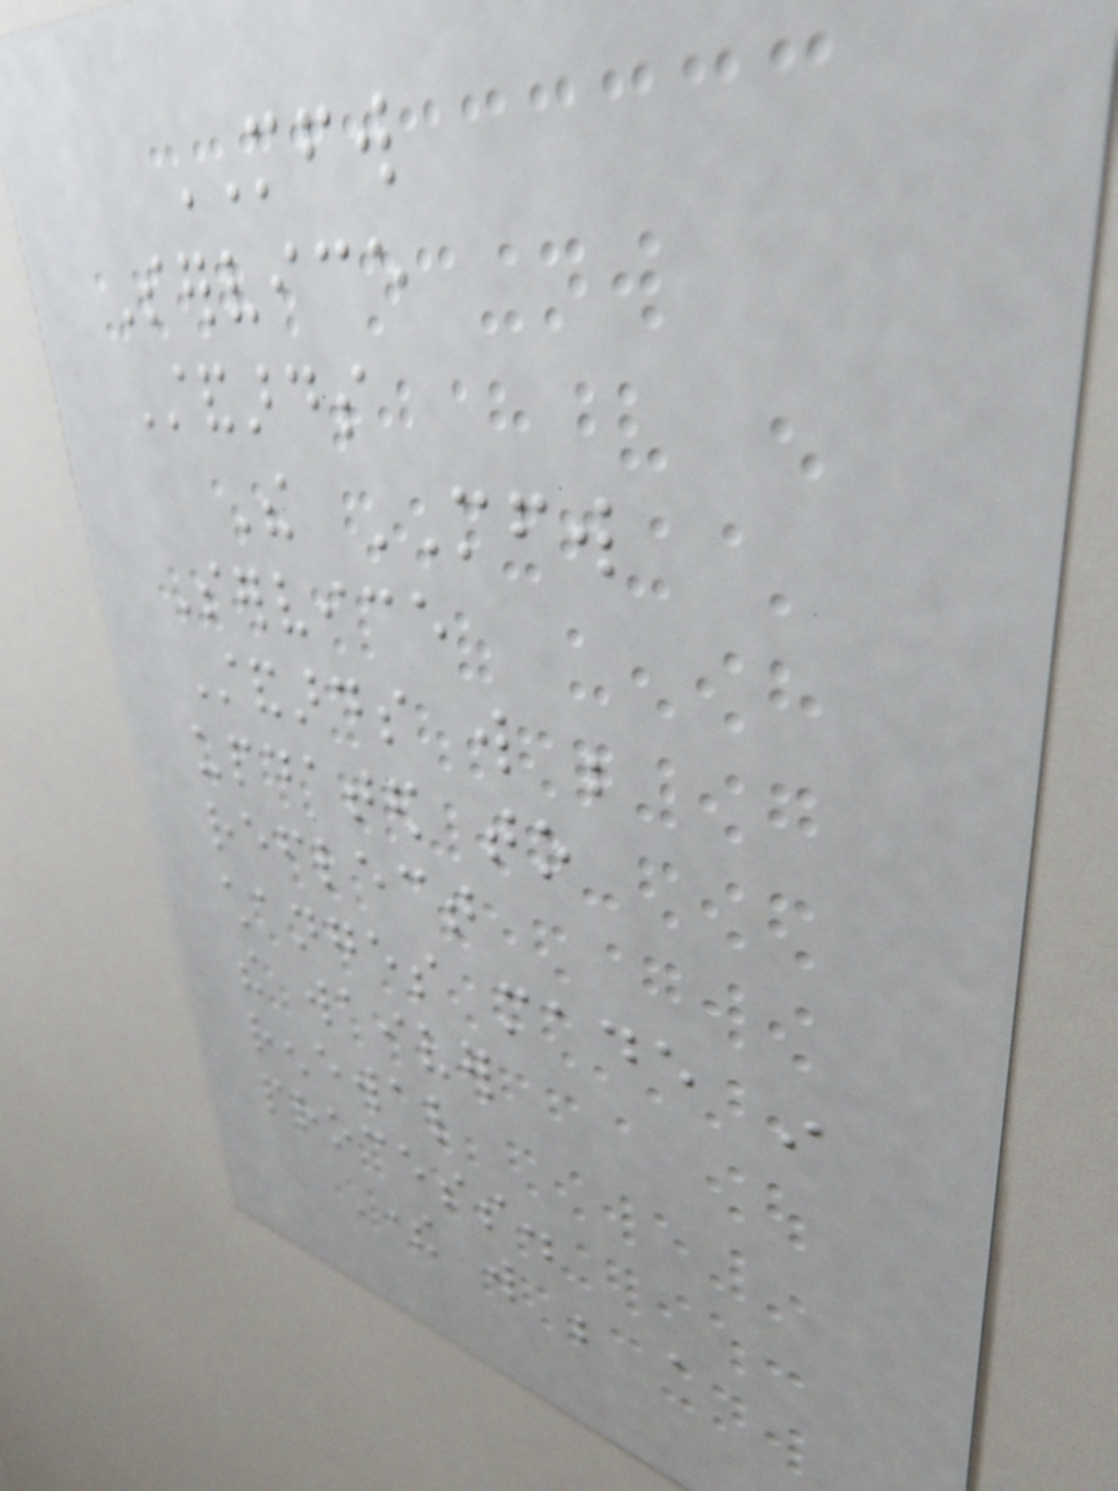MFW
Service
Standards
The MFW
Service
Standards will be
updated to
reflect
changes made in
the waiver
renewal
process.
There will be a
